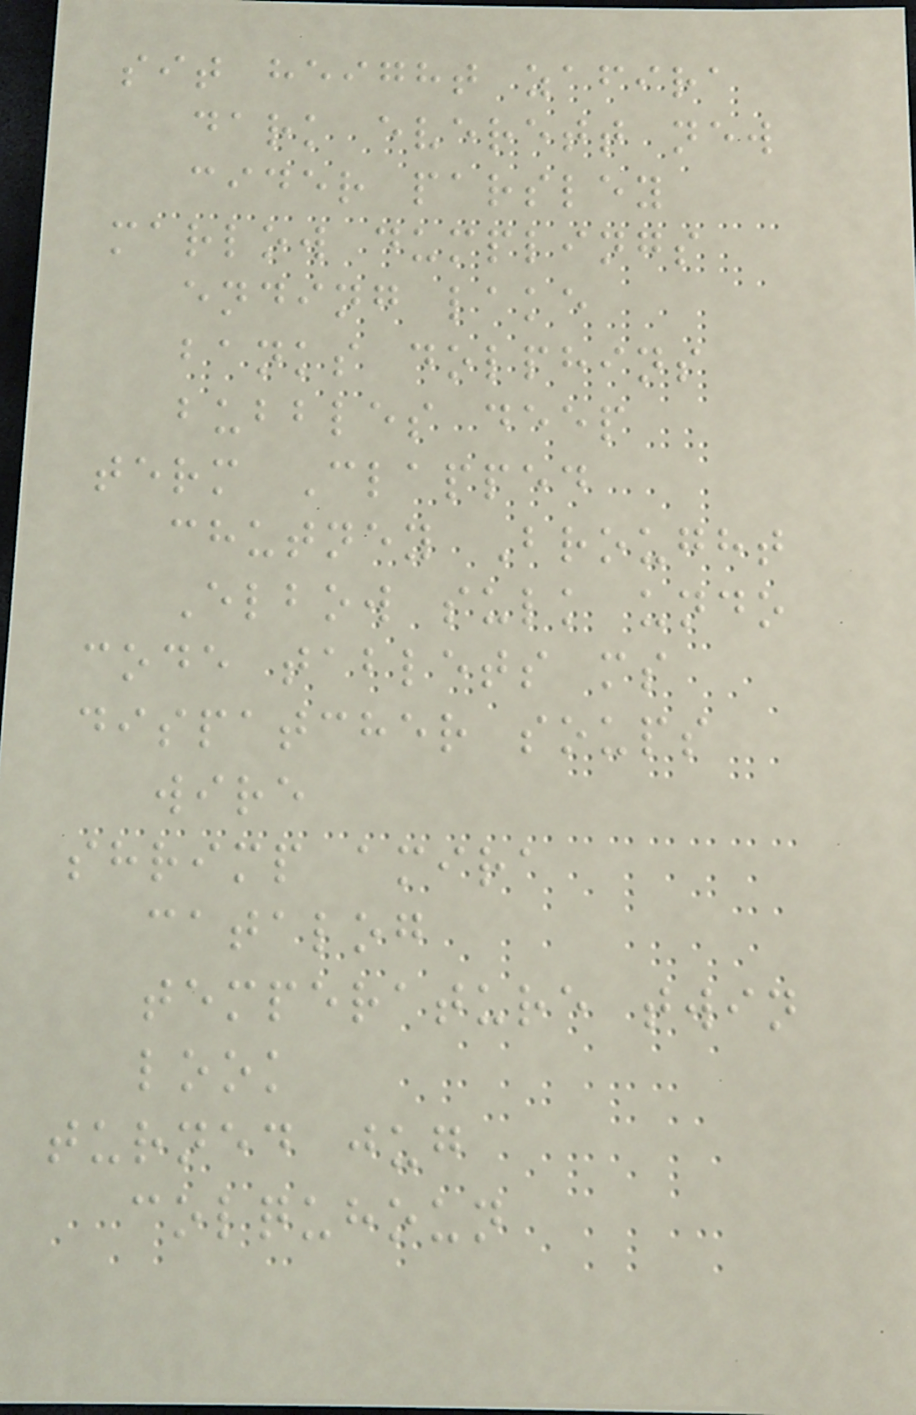sit height zafira
dark everett new
cider parsley
marlow dumplings
ending lake
banks dolphins
bubbles deep
term Clapped
chutney Brought
Elbow sulk undo
code tablets ms
dispatcher soups
wire
shrimp amira
catalog
temperature twin
look
turned jug
colquhoun
